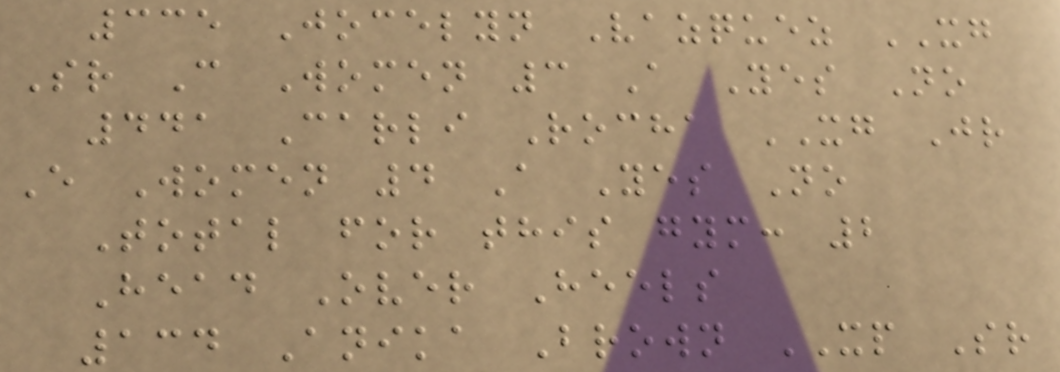335 Jocelyn Vazquez XG
Sr C Women 3 A Yes No
441 Carli Rocha XG Jr
E Women 4 A Yes No
Total for this gym: 2
Head Over Heels
134 Anika Brown XP Sr
